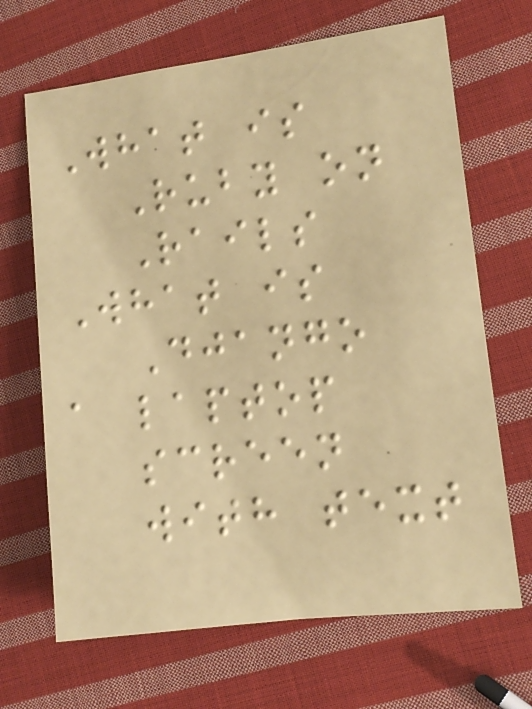What is
Ruby on
Rails
What is
Django
a laptop
screen
with text
